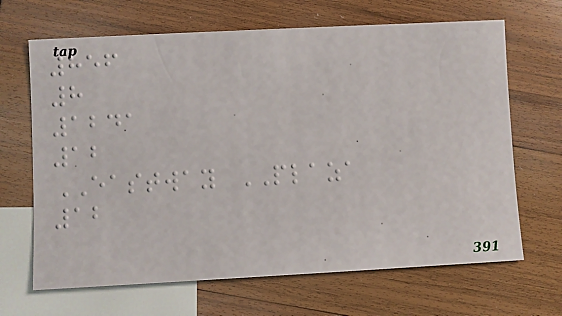856
8
1241
12
EASTWAY PLAZA
12
